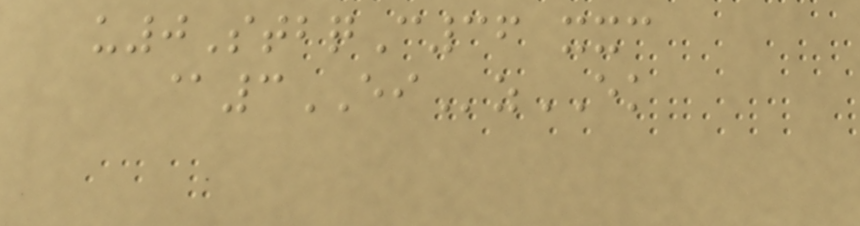u0StbqC36 xxc
@3EIzEK
